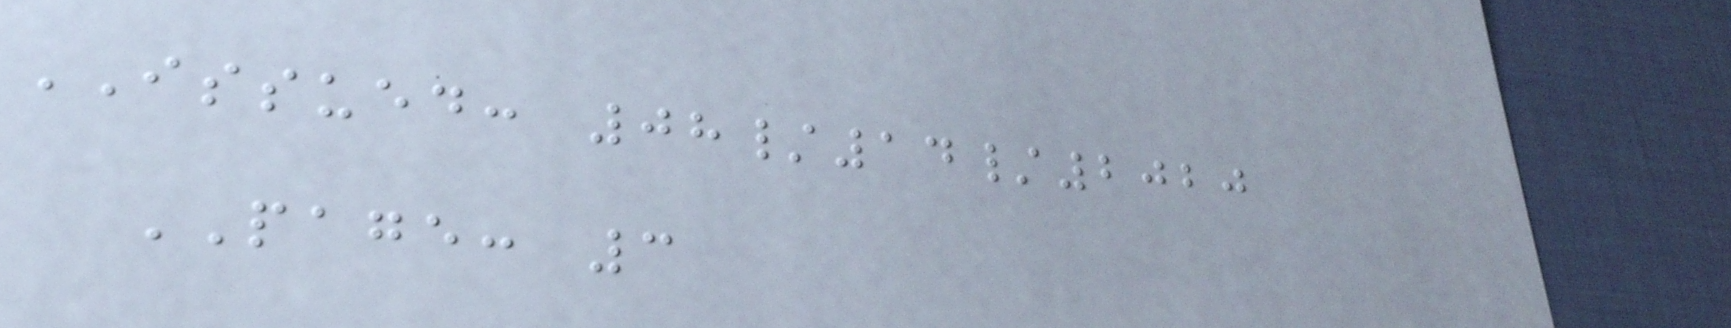ISSUED: 08/14/2020
PAGE: 3
